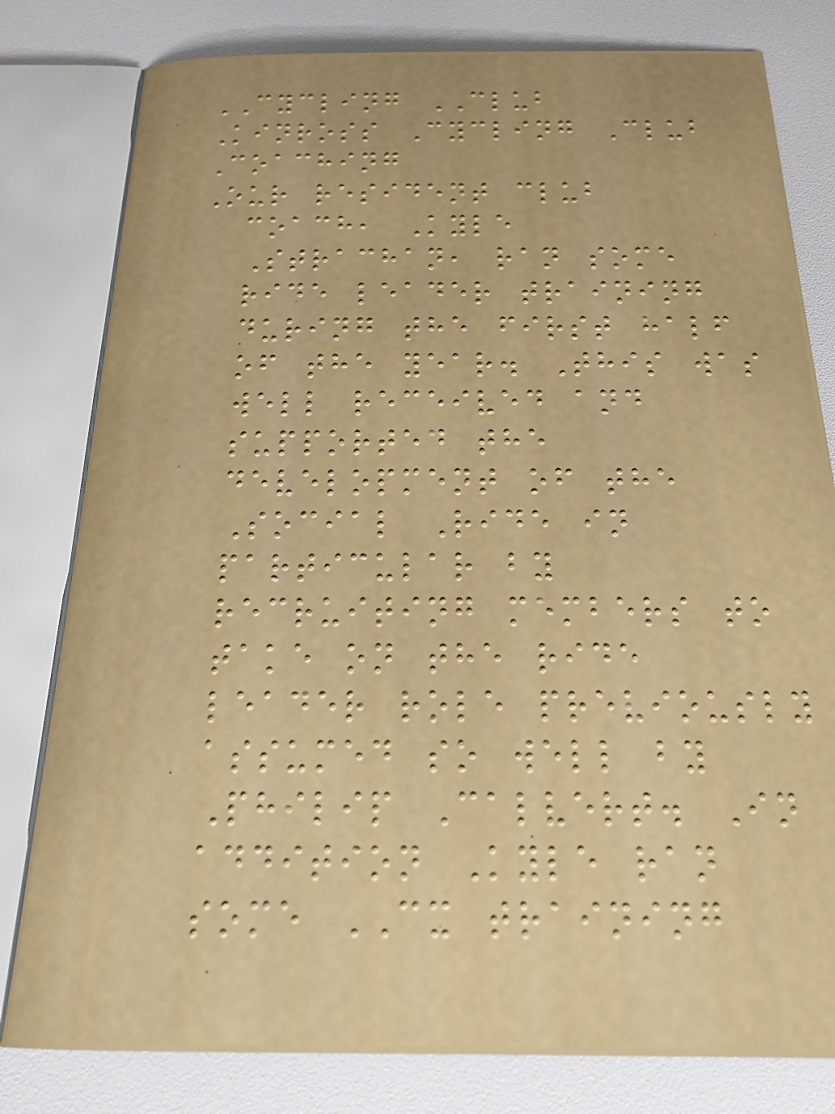CYCLING CLUB
Kinross Cycling Club
Coaching
Our resident club
coach, Kyle
Strachan, ran some
ride leader training
during the first half
of the year. This was
well received and
supported the
development of the
Social Ride in
particular by
recruiting members to
take on the ride
leader role previously
assumed so well by
Philip Calvert. In
addition Kyle ran
some CX training
